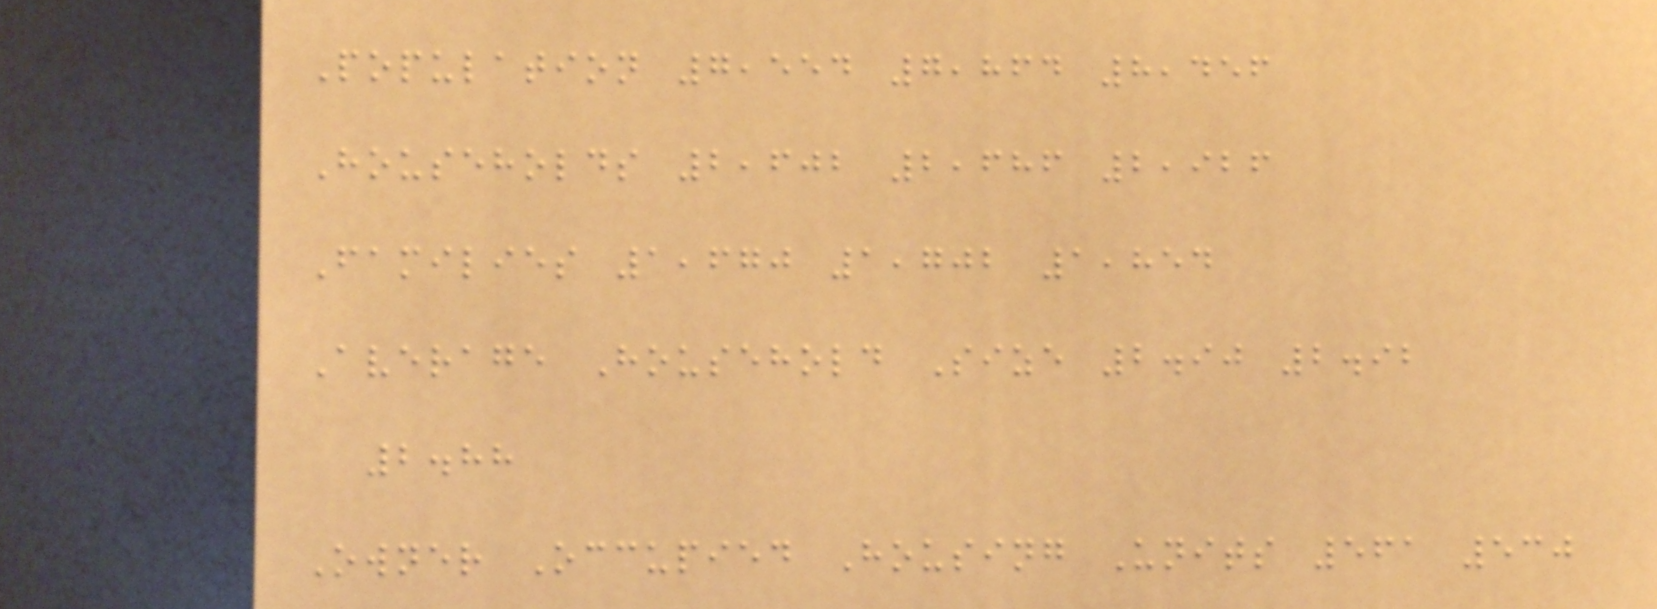Population 7,554 7,864 8,456
Households 2,602 2,686 2,926
Families 1,670 1,702 1,854
Average Household Size 2.90 2.92
2.88
Owner Occupied Housing Units 561 530
